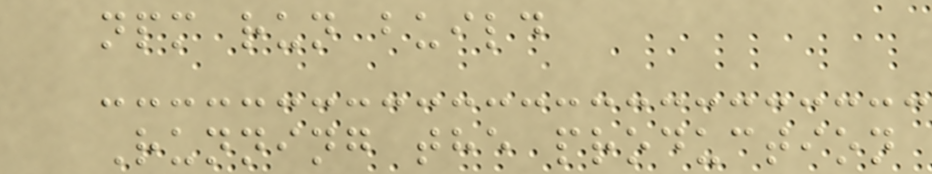npm run build
Running the production
